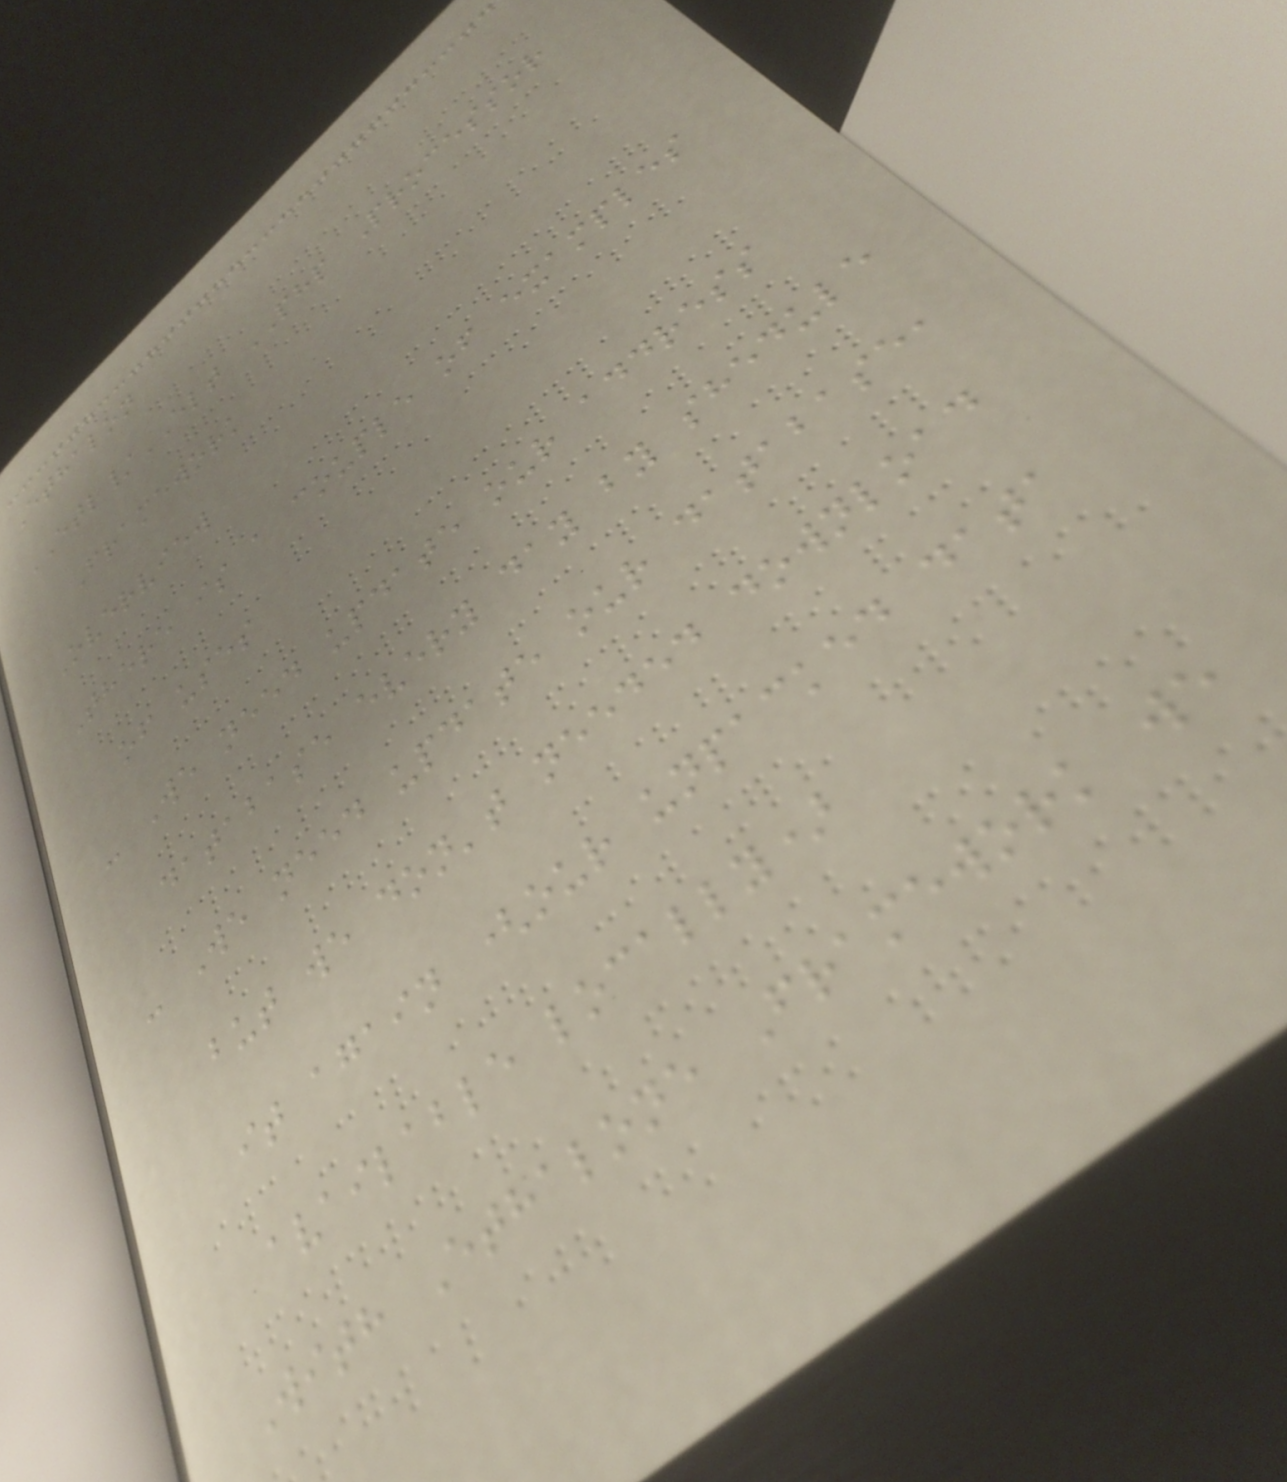Ethalon
ETL/ELT PHP Processor
Framework
Overview
There is a couple of examples
of uses
- We need update our address
database every day by shedule
- We need update our database,
but we don't needed download
it again (our unpacked data
available locally)
With Ethalone Framework we
